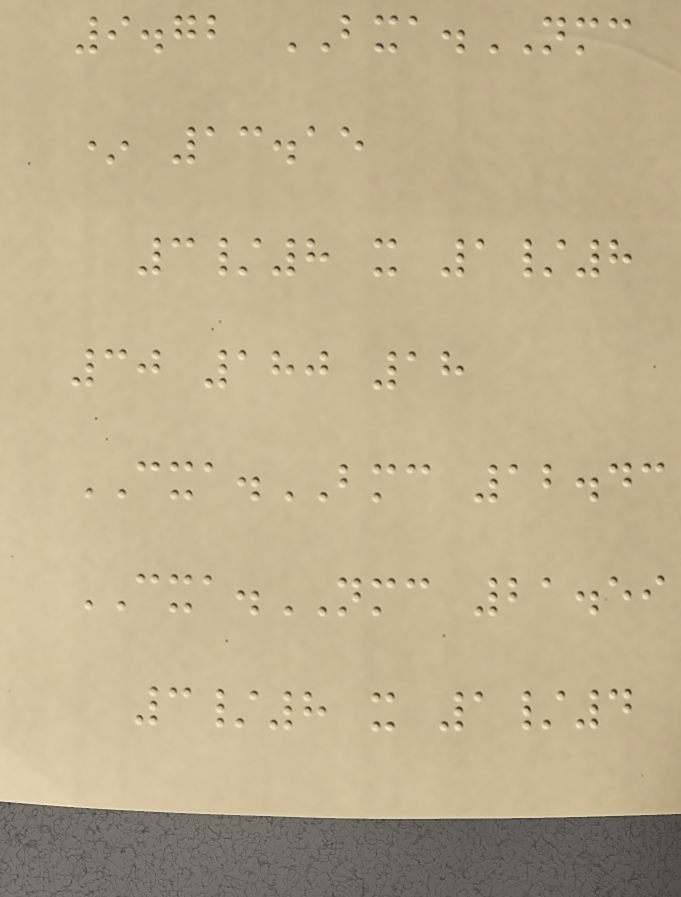9.72 BXA.NMC
* 13.15
3/8 x 1/8
30 180 18
CXA.BMC 12.43
CXA.NMC 21.59
3/8 x 1/4
